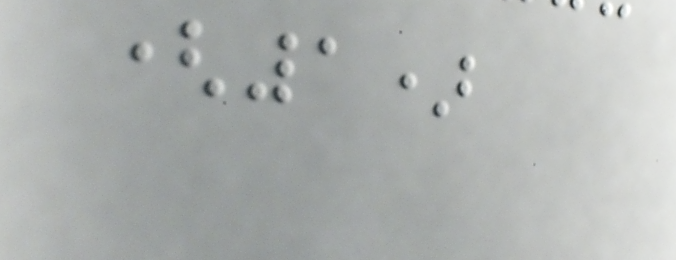(1)
